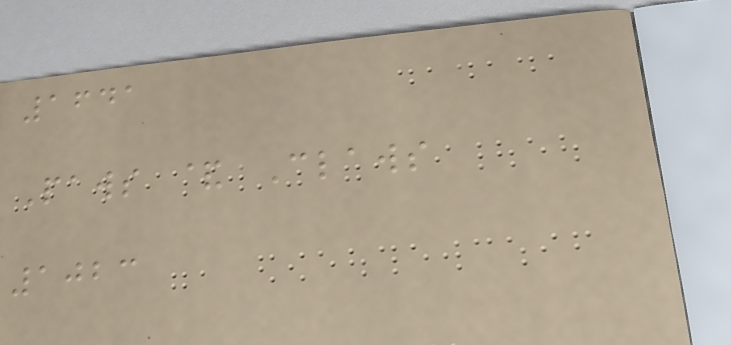1641
Paws & Claws
1023
